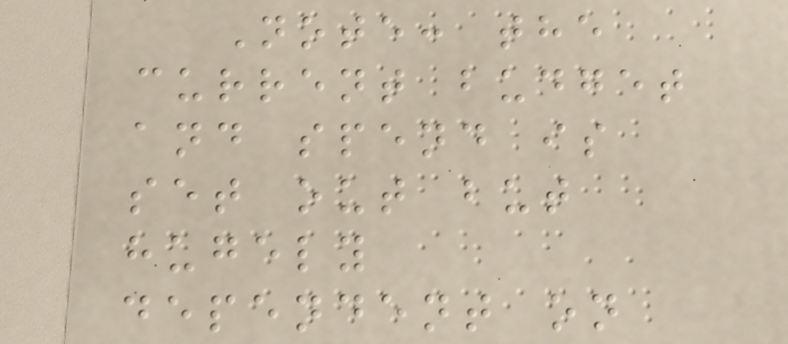Note: the
current budget
and spend is
set out but
hugely
dependent on
